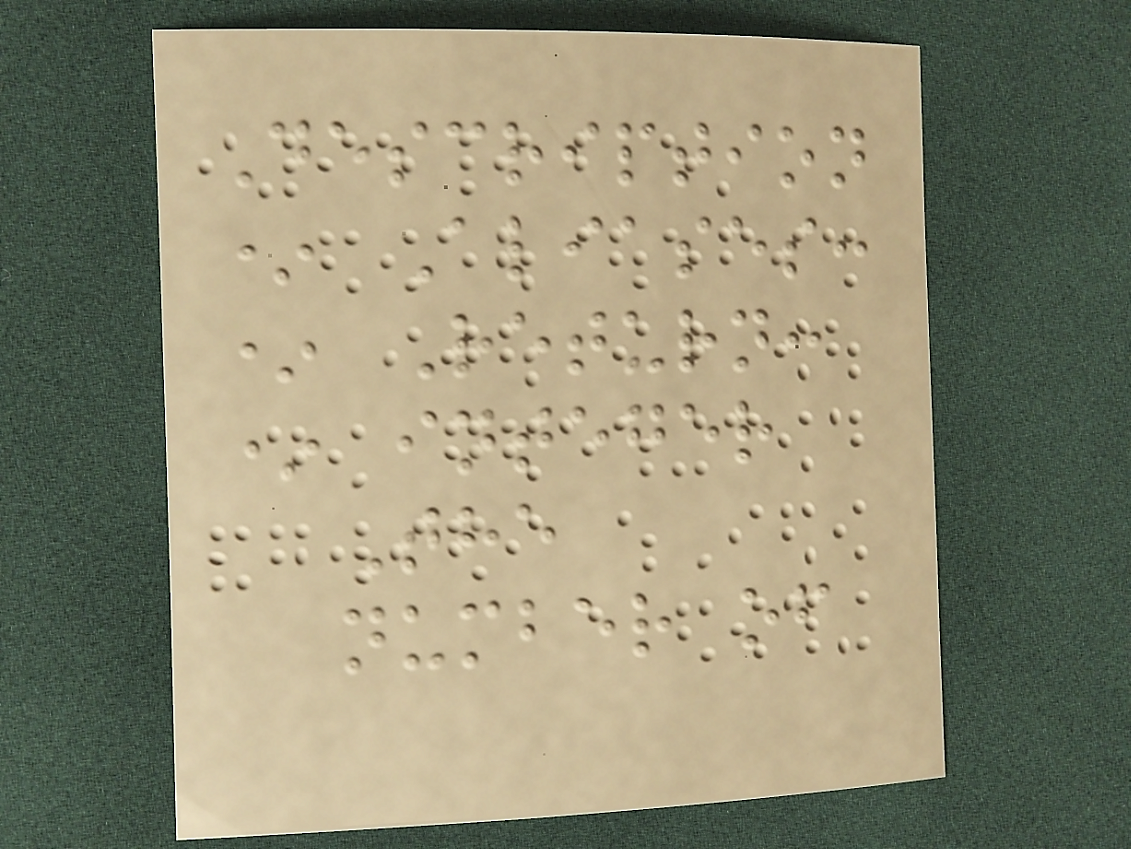Description
* Aliases:
* Return:
* integer
The
number of
